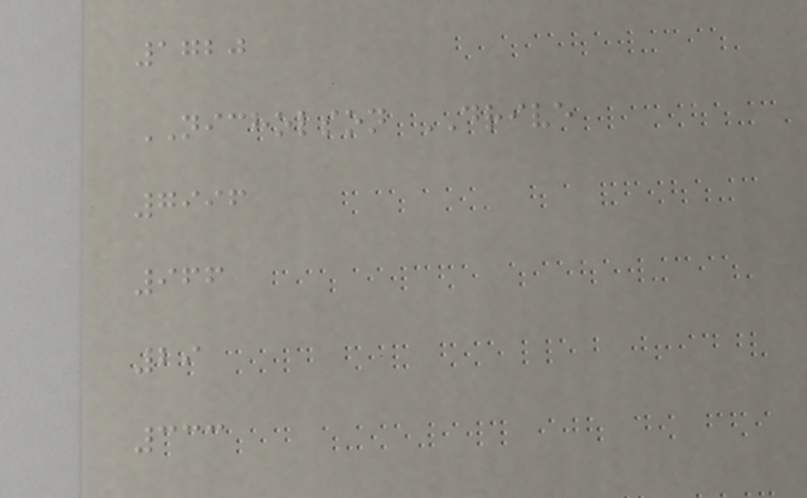1720
NICHOLSON DRIVE
7996
966
29
333
